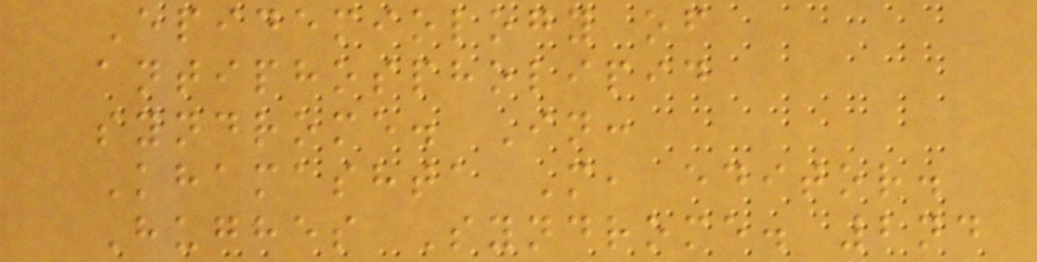Epidemiology of
antiphospholipid
syndrome. In:
Khamashta M, editor.
Hughes Syndrome. 2nd
